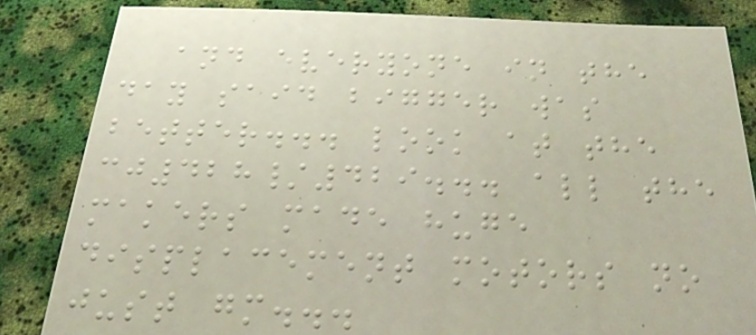and everyone in the
day said bigger was
better... look at the
cj428/429... all the
makers made huge
displacement motors no
just gm...
